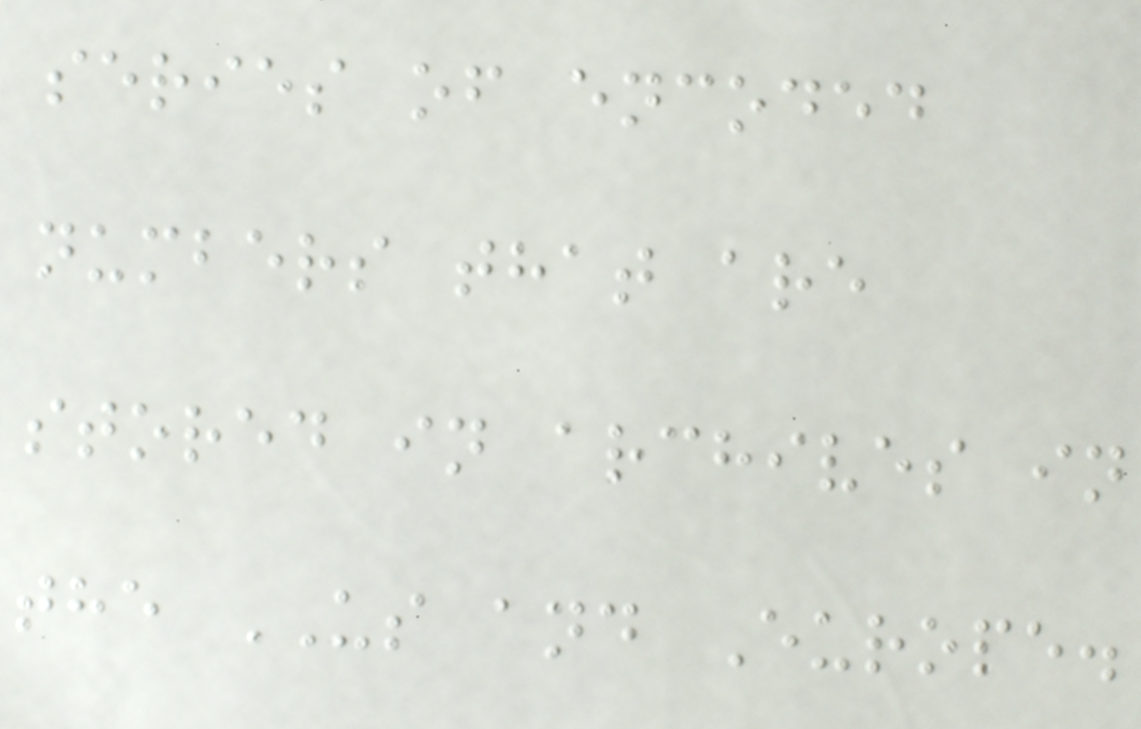series of encoded
numbers that are
stored in archives in
the US and Europe.
